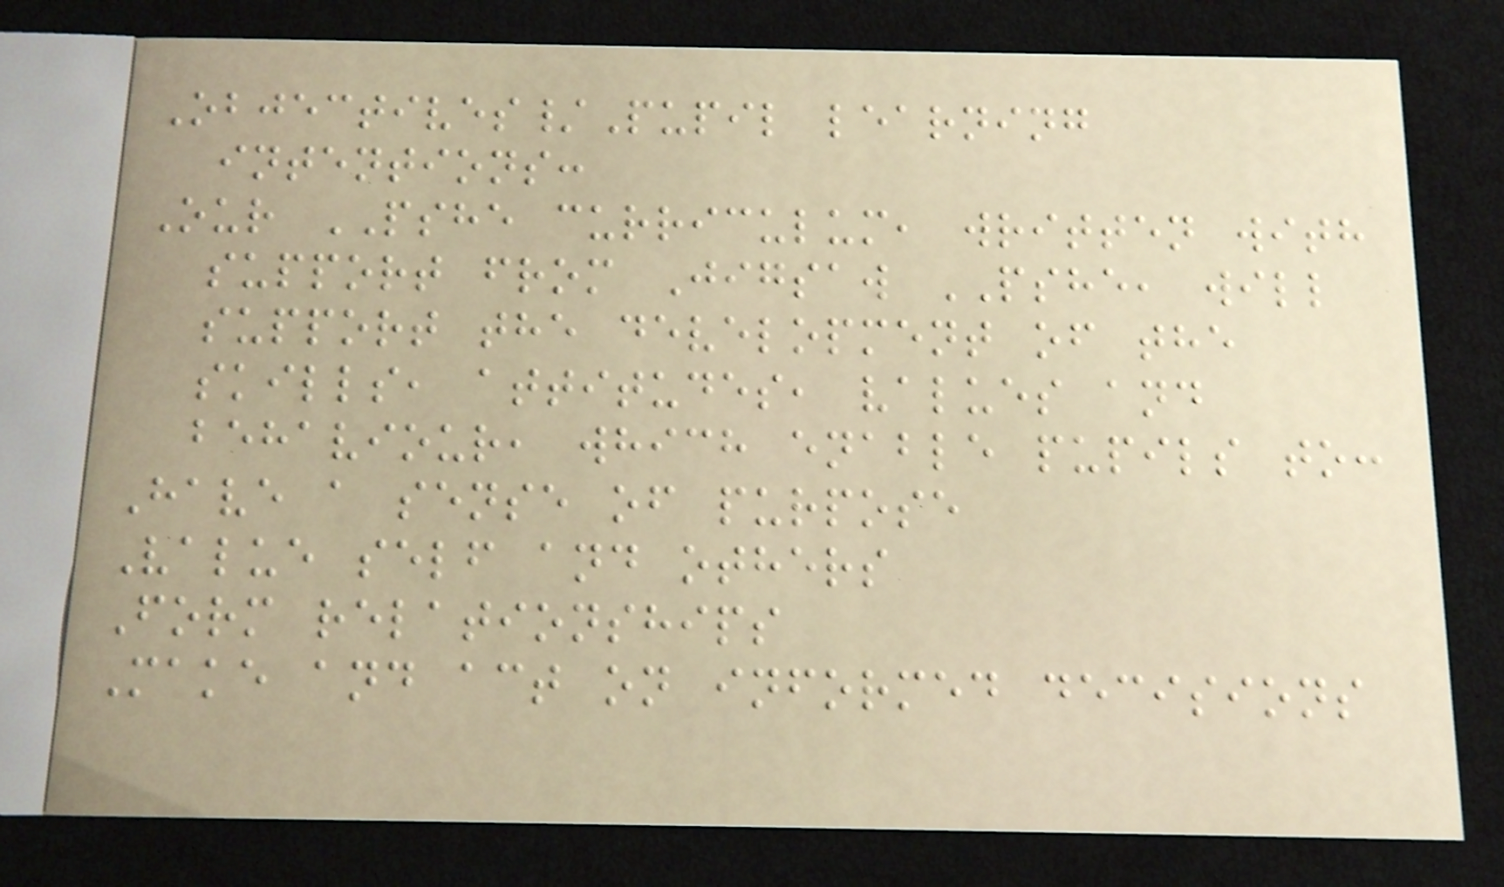Objectives/Pupil learning
intentions:
Our PSHE curriculum, written with
support from Jigsaw PSHE, will
support the development of the
skills, attitudes, values and
behaviour, which enable pupils to:
Have a sense of purpose
Value self and others
Form relationships
Make and act on informed decisions
